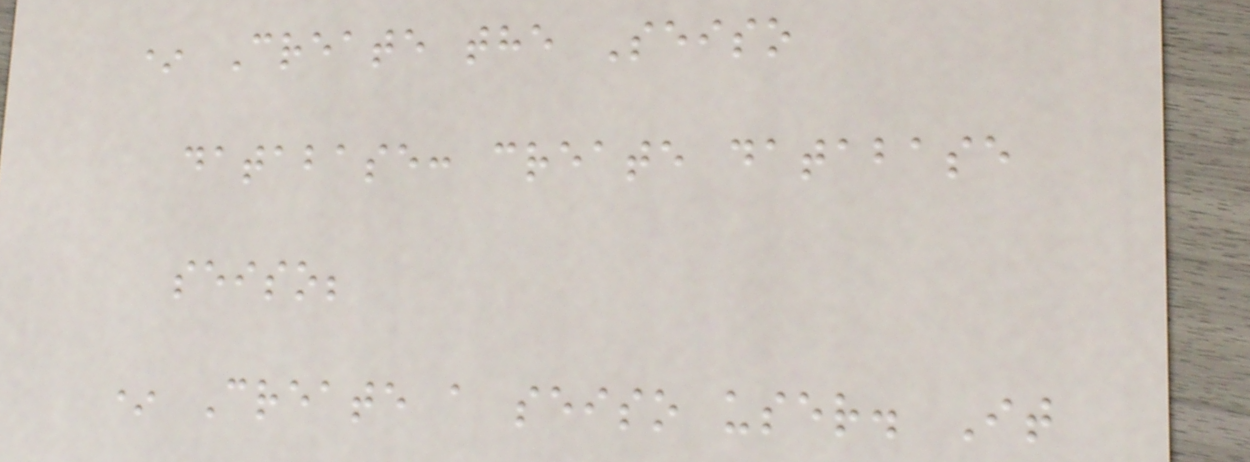* Create the Seiso
database: create database
seiso;
* Create a seiso user. It
